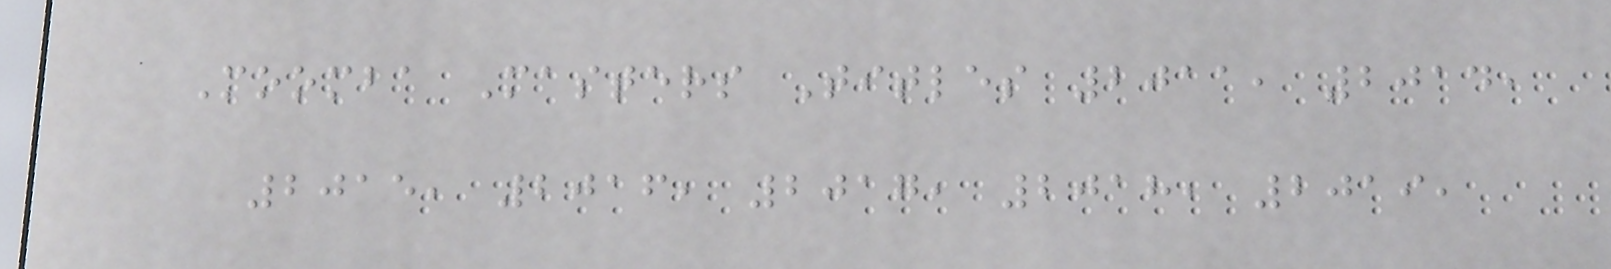Moomba Masters Titles 2011, 2014,
2015, 2016, 2017, 2018, 2019,
